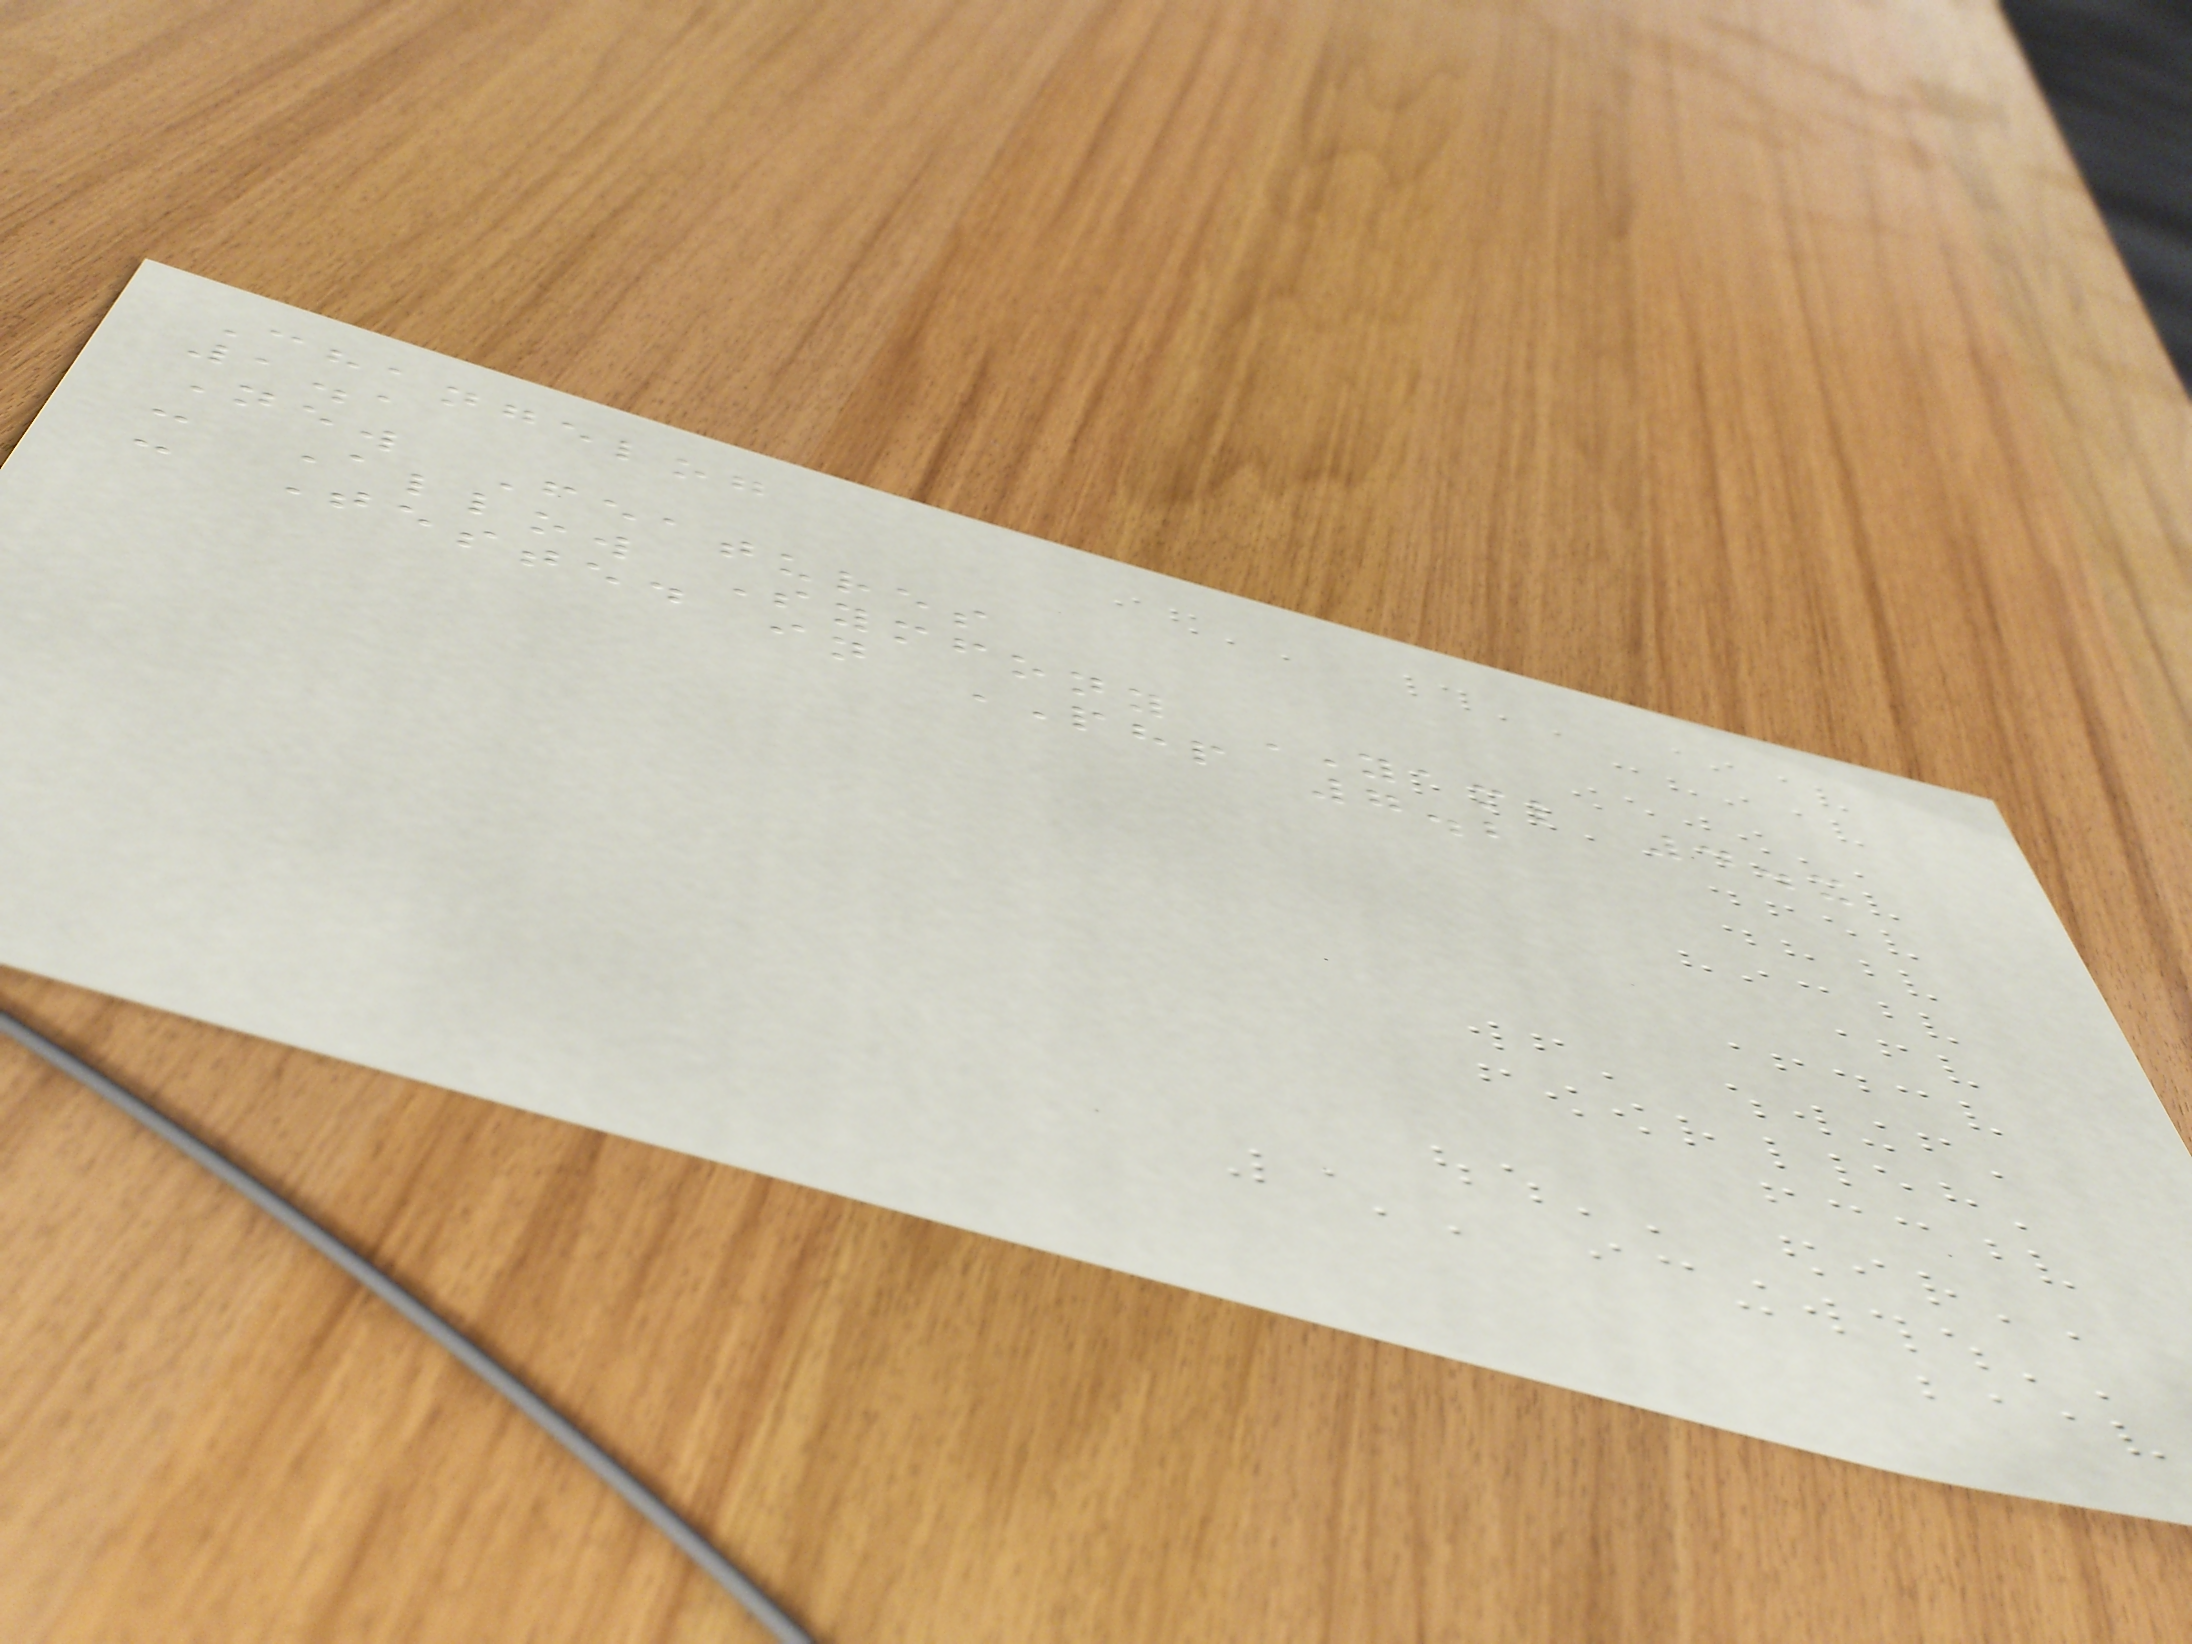Changelog
1.1
New Features
- Allow Symfony YAML 4.x
- Tested in PHP 7.2
